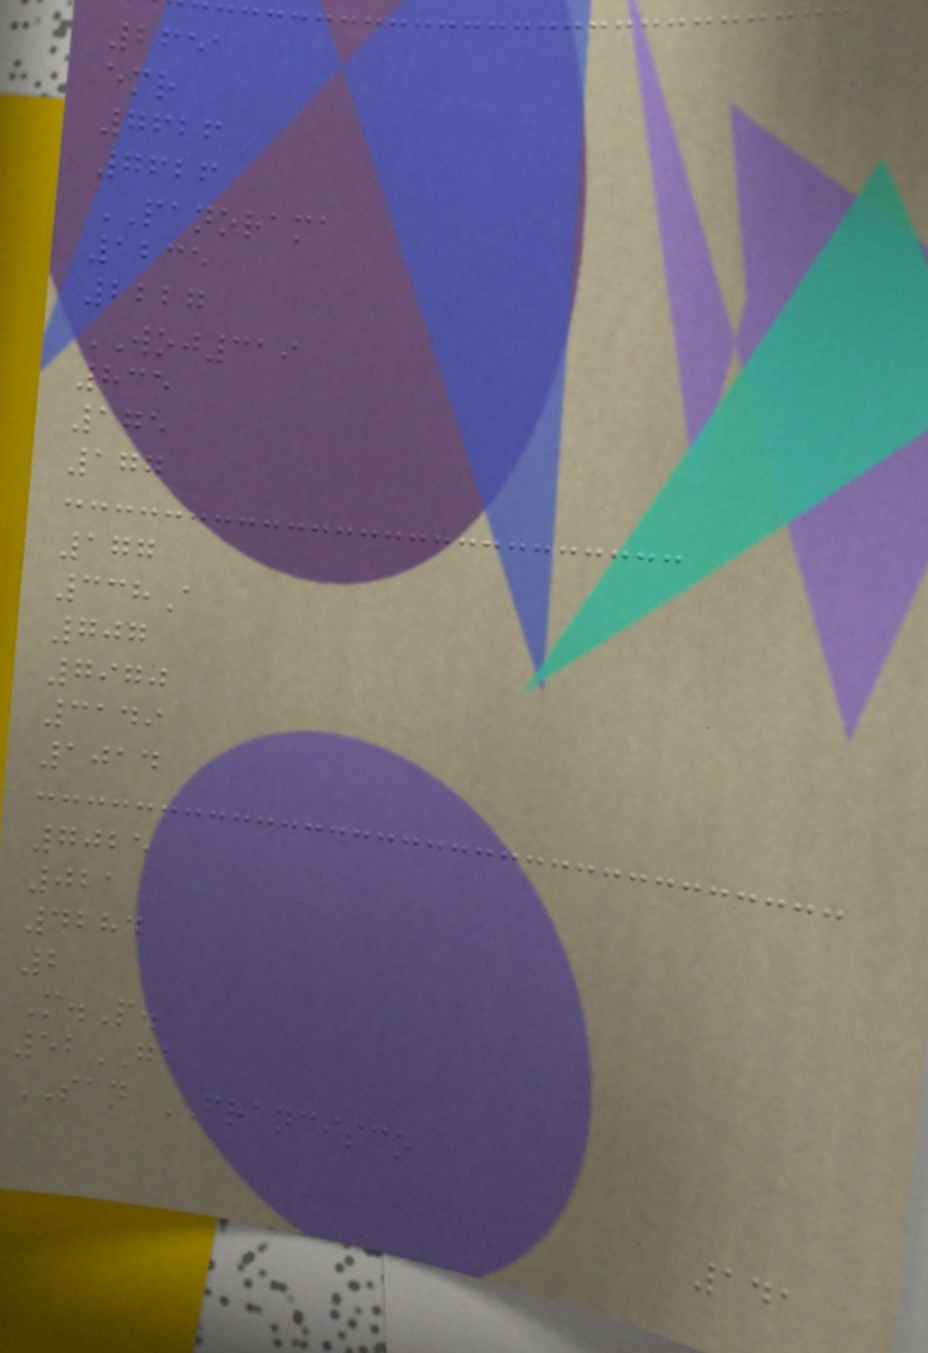2651
emr
7626
7626
PANORAMA
1235
2227
WOJ319
835
175
177
177
338A
707
7970
3149
1014
7025
021
4284
2
M.P.
52GA
SAN FRANCISCO
141
